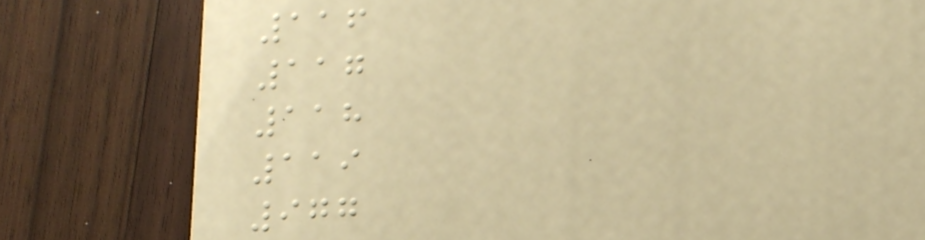116
117
118
119
977
